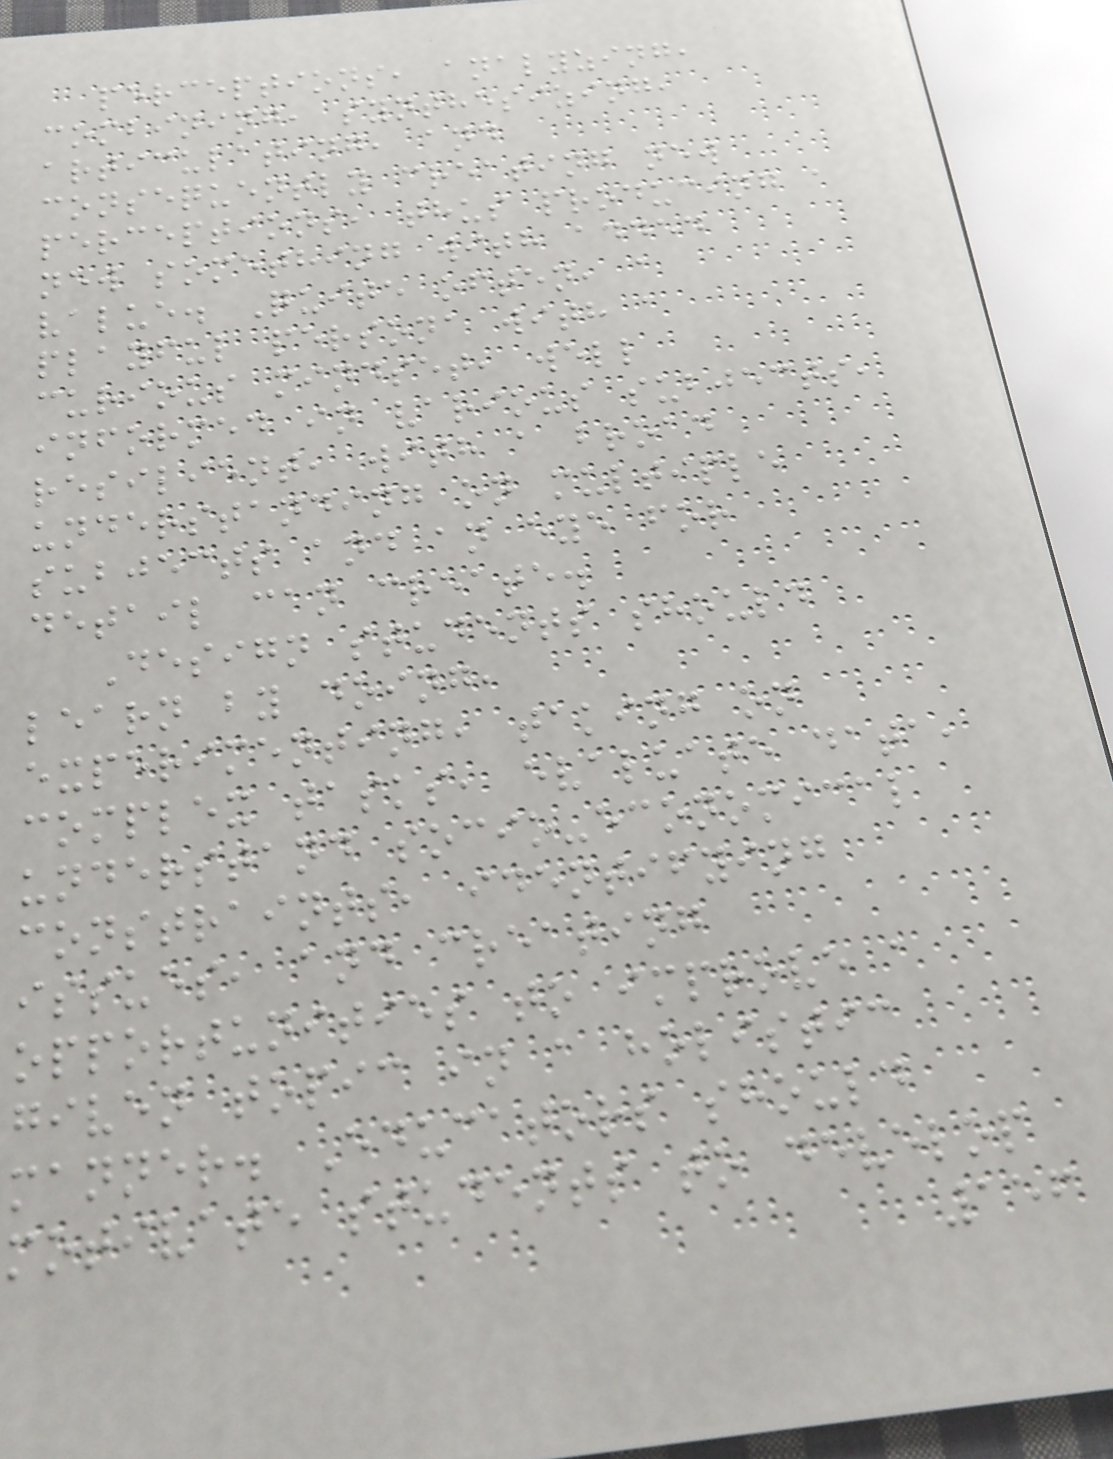perceptions, analyzing,
combining, synthesizing,
articulating, and
consequently creating new
perceptions, thus producing a
new something with added
value. Quite often, a
playful persona with a
curious mindset, well
informed in various subjects,
resilient, with a broad
understanding on multiple
subjects and an eye for
detail can create.
Design students should
learn by doing,
experimenting, taking on
complex tasks, evaluate data,
understand socio-economical
constraints, identifying
issues, and creating
opportunities to improve a
given topic in a holistic
manner. Educators should
motivate students to develop
156
